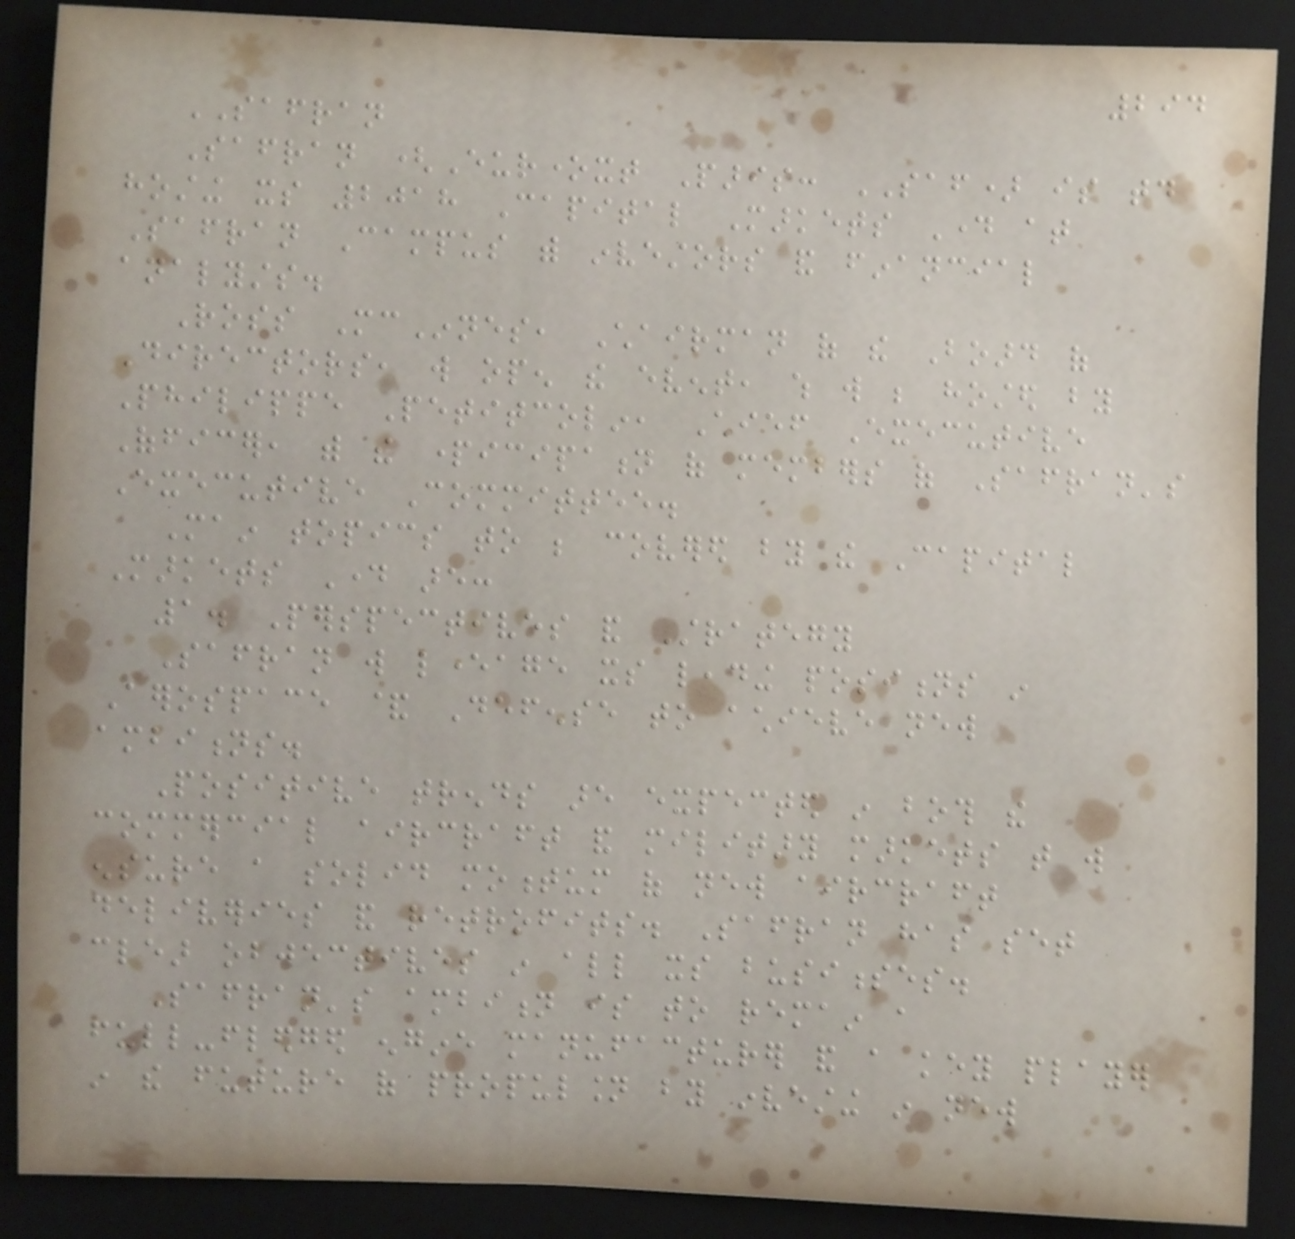294
SAFRAN
Safran (Euronext Paris: SAF) is today
hosting its 2018 Capital Markets Day at
Safran Campus with investors and financial
analysts.
Ross McInnes, Chairman of the Board of
Directors, will open the event, which will be hosted by
Philippe Petitcolin, Chief Executive
Officer, with the participation of members of Safran's
Executive Committee.
Main topics to be covered by the Capital
Markets Day are:
1. Perspectives and Strategy
Safran will leverage its leading positions in
Aerospace & Defense to achieve new
ambitions.
Positive trends are expected in both the
commercial aircraft and military markets that will
ensure a solid momentum of new aircraft
deliveries and retrofits. Safran has set
clear objectives in all its businesses.
Safran's ambition is to remain a
full-fledged engine manufacturer and a key player
in the future of propulsion by investing in new
